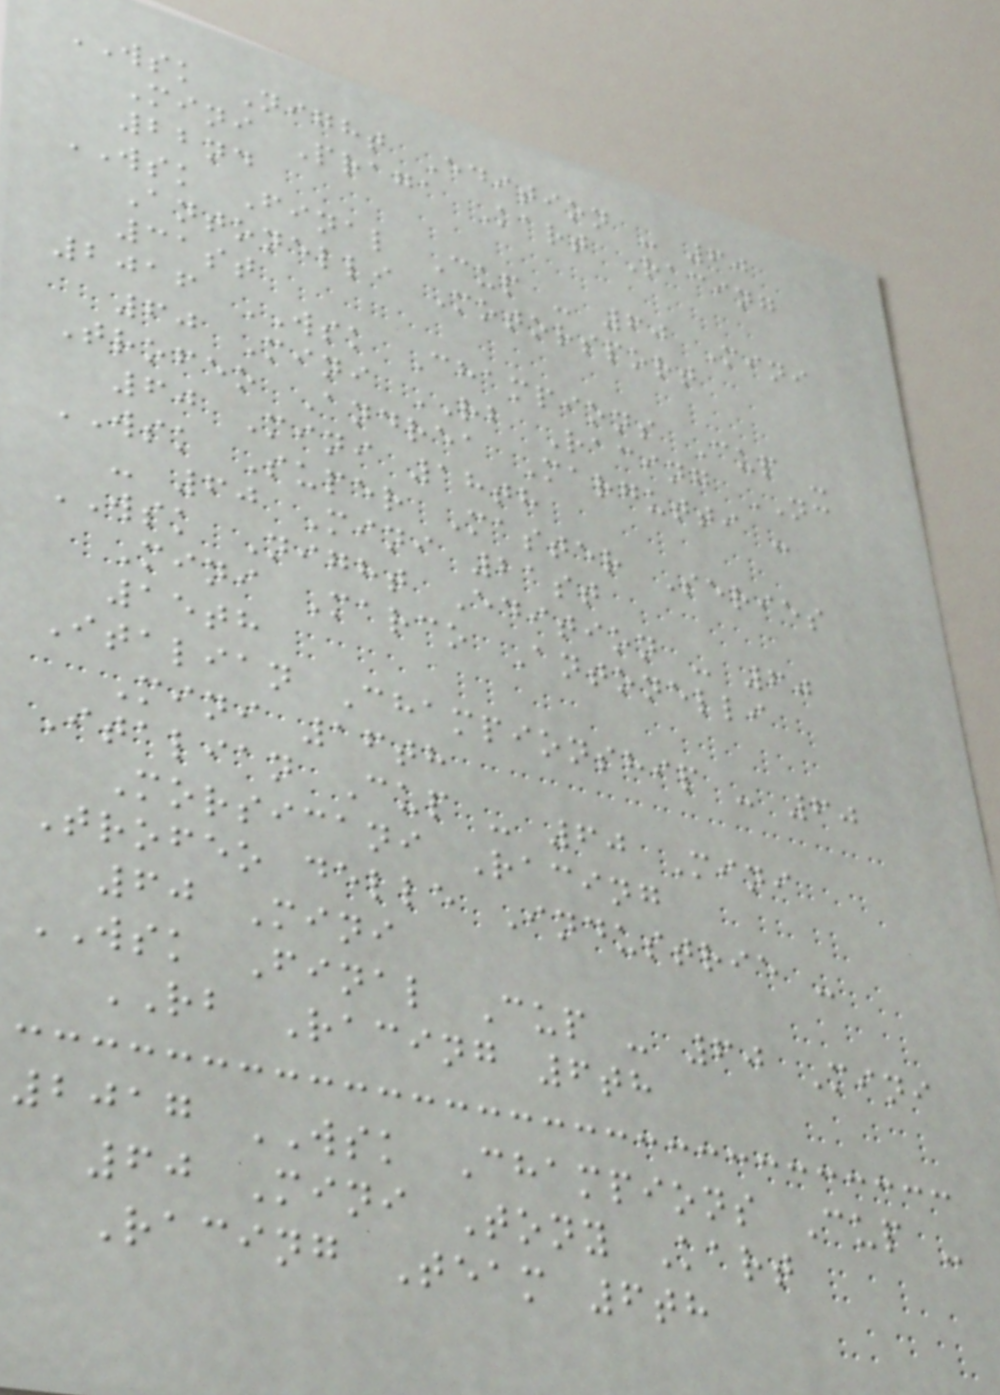WSK Night Edition - 60
Mini Praga Kart Racing
22nd
WSK Final Cup - 60 Mini
Antonelli Motorsport
31st
2016 WSK Champions Cup -
60 Mini RB Racing NC
Trofeo Andrea Margutti -
60 Mini 18th
WSK Super Master Series
- 60 Mini 21st
WSK Night Edition - 60
Mini Marco Antonelli
15th
Italian Championship - 60
Mini 16th
Italian Cup - 60 Mini
Morsicani Racing
Trofeo delle Industrie -
60 Mini
WSK Final Cup - 60 Mini
RB Racing 6th
2017 WSK Champions Cup -
60 Mini Tony Kart
Racing Team 6th
